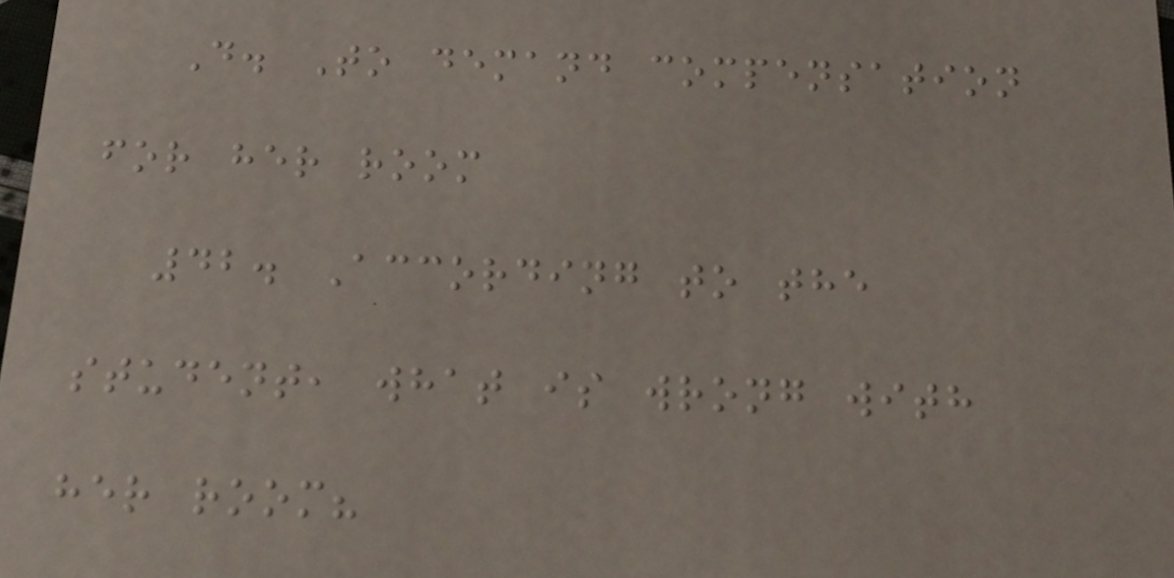D. To demand compensation
for her room
42. According to the
student, what is wrong with
her room?
